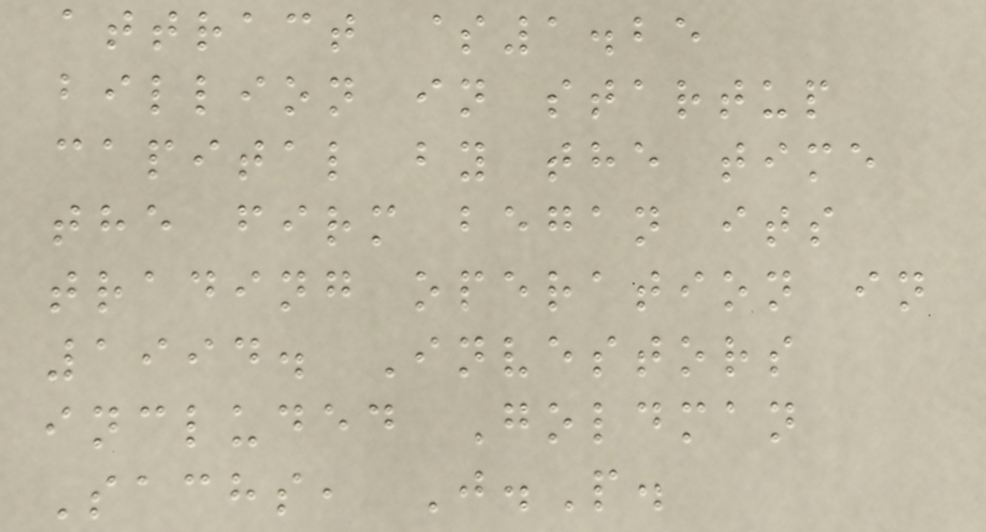attract $1.25
billion in startup
capital by the time
the firm began its
trading operation in
1994. Investors
included Goldman
Sachs, J.P.
